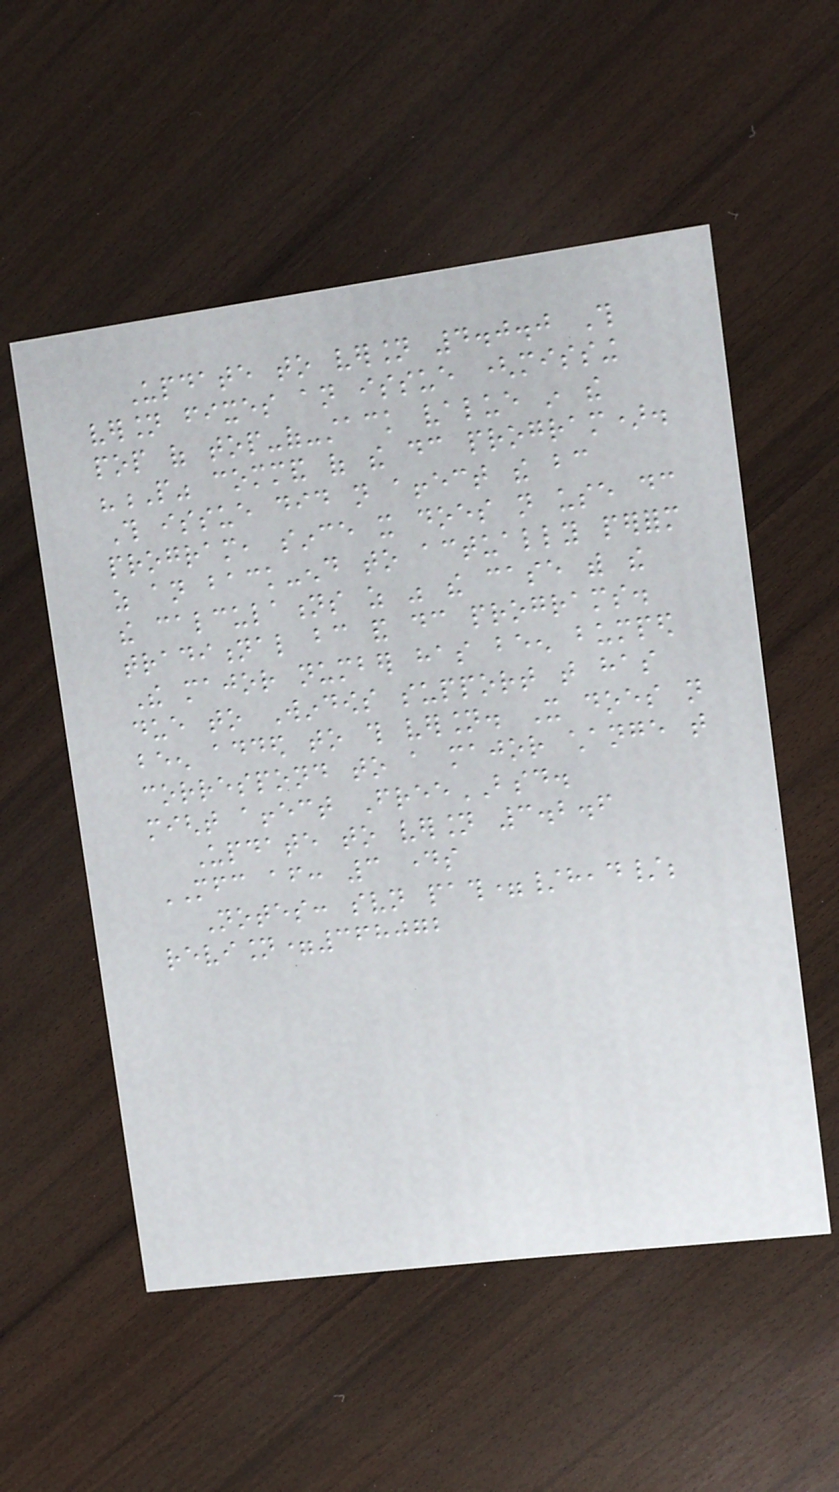Update to version 4.0.0 This
version fixes an issue (missing
pop of top-of-stack value in the
"P" command of the dc program).
This issue did not affect the bc
program, since it does not use dc
as an back-end to actually perform
the calculations as was the case with the
traditional bc and dc programs.
The major number has been bumped
due to Windows support that has
been added to this version. It does not
correspond to a major change that
might affect FreeBSD.
Update to version 3.2.6
MFC after: 3 days
Notes: svn path=/head/;
revision=368072
